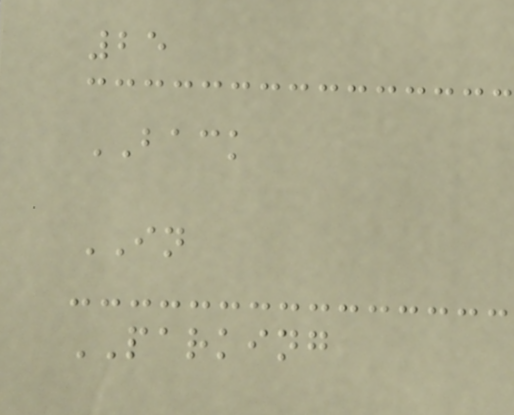25
BACK
IN
PARKING
